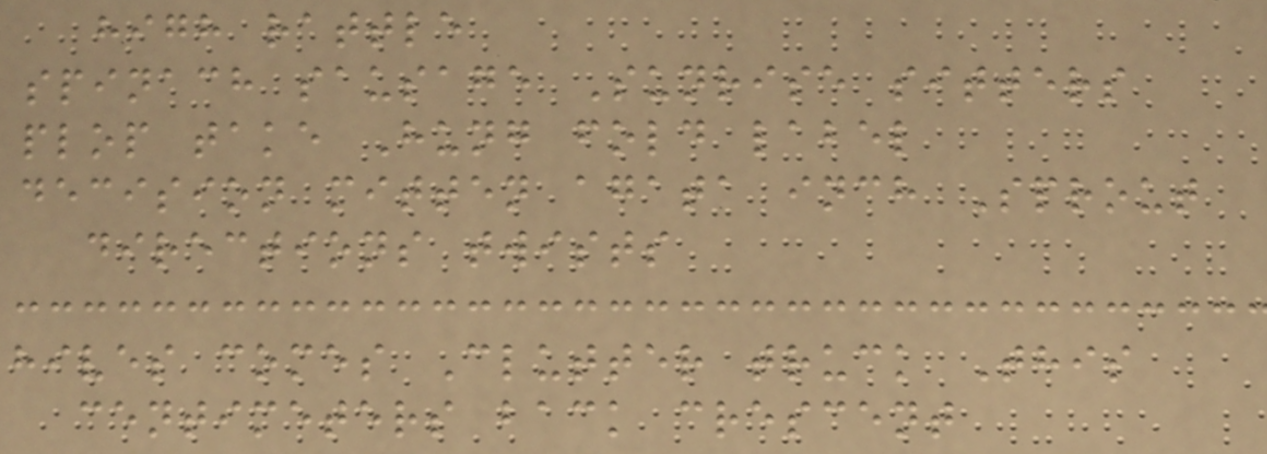high rattle
spinach sausage Sunrise sitters
plop take Hung fold label
decision mitten agata inch Sprout
directions twists
hives comes Clutter truck This
centimeters back crescent
